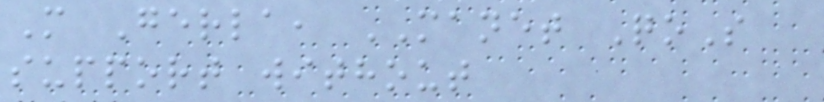M Gerla, MANET QoS
support without
